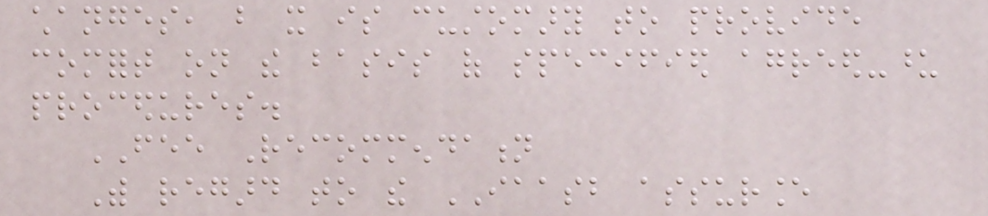changes, but it is customary to provide
comfort on the basis of specified agreed-upon
procedures.
FEE Recommendation
With regard to the IAASB assurance
